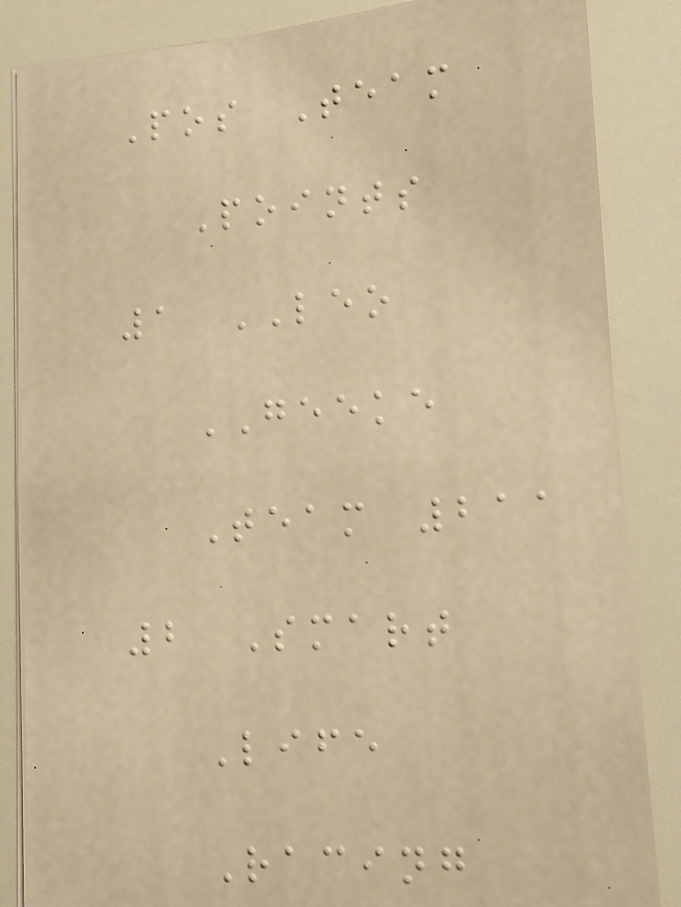Pos Team
Points
1 LEO
GEEKE
Team 211
2 Smart
Life
Racing
